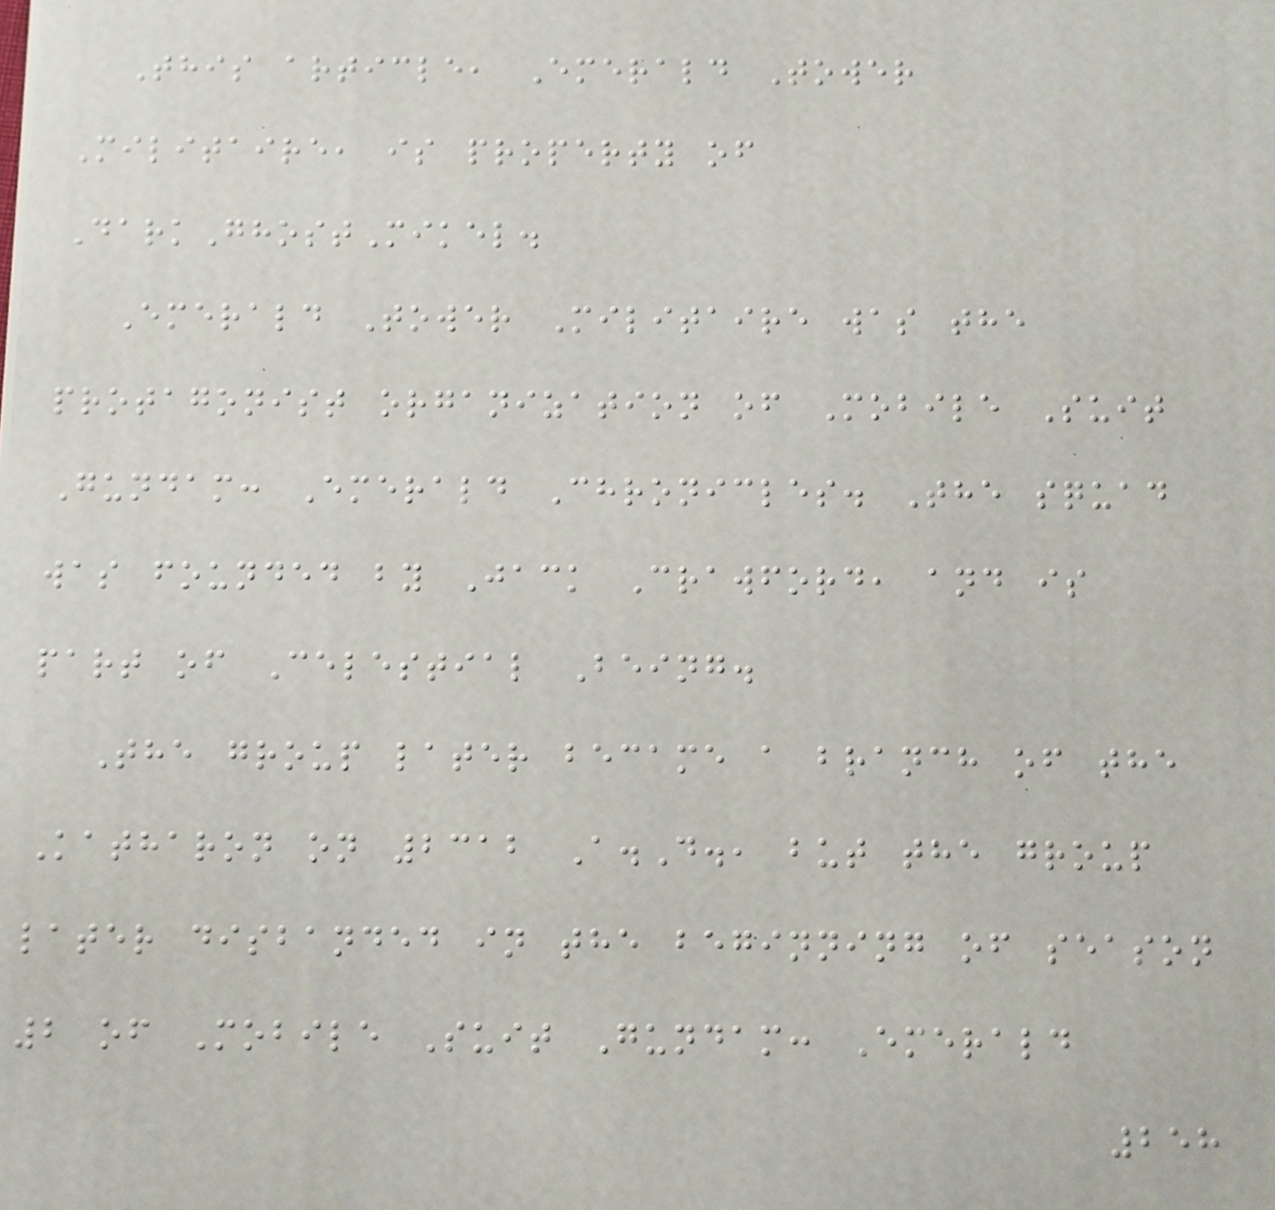This article, Emerald Tower
Militaire, is property of
DarkGhostMikel.
Emerald Tower Militaire was the
protagonist organization of Mobile Suit
Gundam: Emerald Chronicles. The squad
was founded by Jack Crawford, and is
part of Celestial Being.
The group later became a branch of the
Katharon on 2312 A.D., but the group
later disbanded in the beginning of season
2 of Mobile Suit Gundam: Emerald
258
